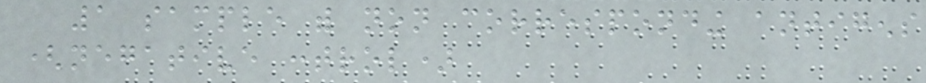1 sample with non corresponding antigens
(negative control)
